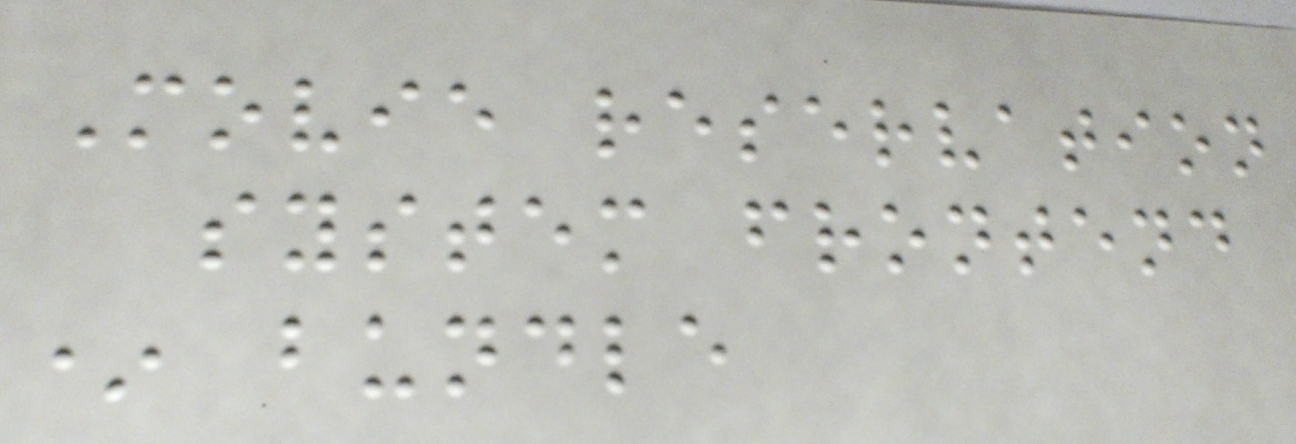Movie reservation
system frontend
* bundle
